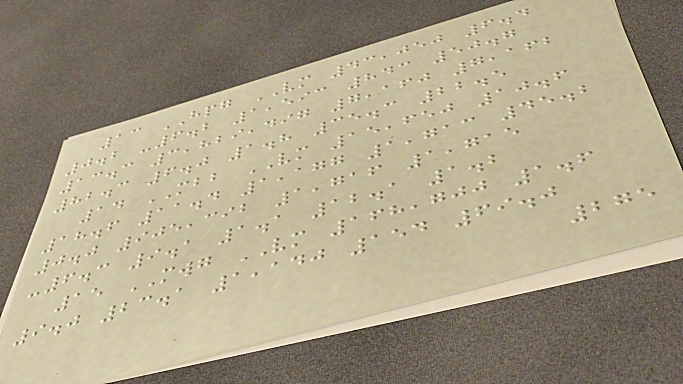13 HPG VM 43,050 6.4
0.2 -6.2 1,593 843 50.7
13.3 3,829,497 7,160 7,162
82.3 6.0 1.8 35.3 22.5
14 MBB VM 15,650 10.6
18.6 11.4 1,177 1,713 45.2
0.0 905,392 1,716 1,715
-6.3 9.1 1.1 12.1 1.2
15 MWG VM 168,700 1.6
9.0 23.1 1,140 154 69.0
275
